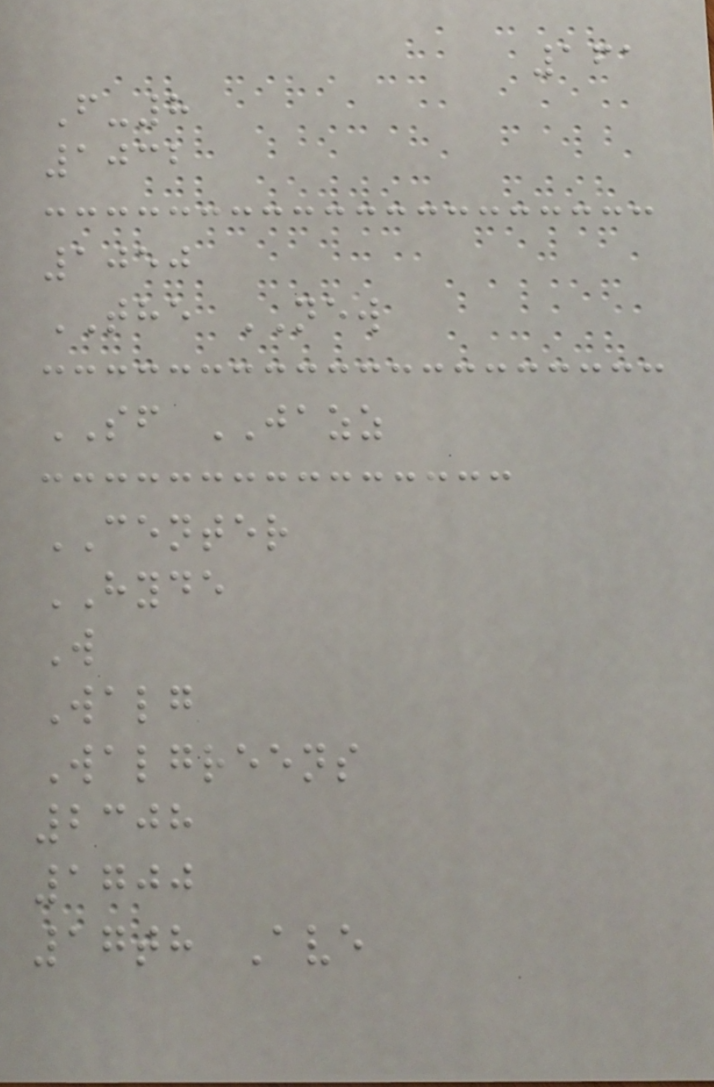161
F-8
1032
1050
THE NEW
SF JAZZ
CENTER
HYDE
W
Walg
Walgreens
2308
1700
17th Ave
